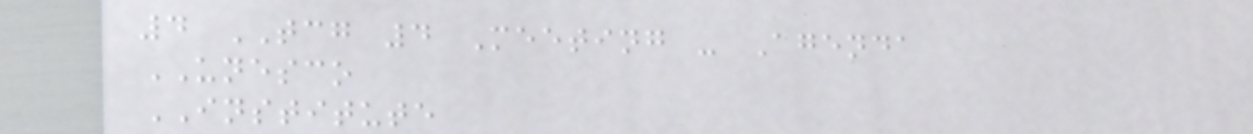4 TCG 4 Meeting - Agenda
UNESCO
INSTITUTE
